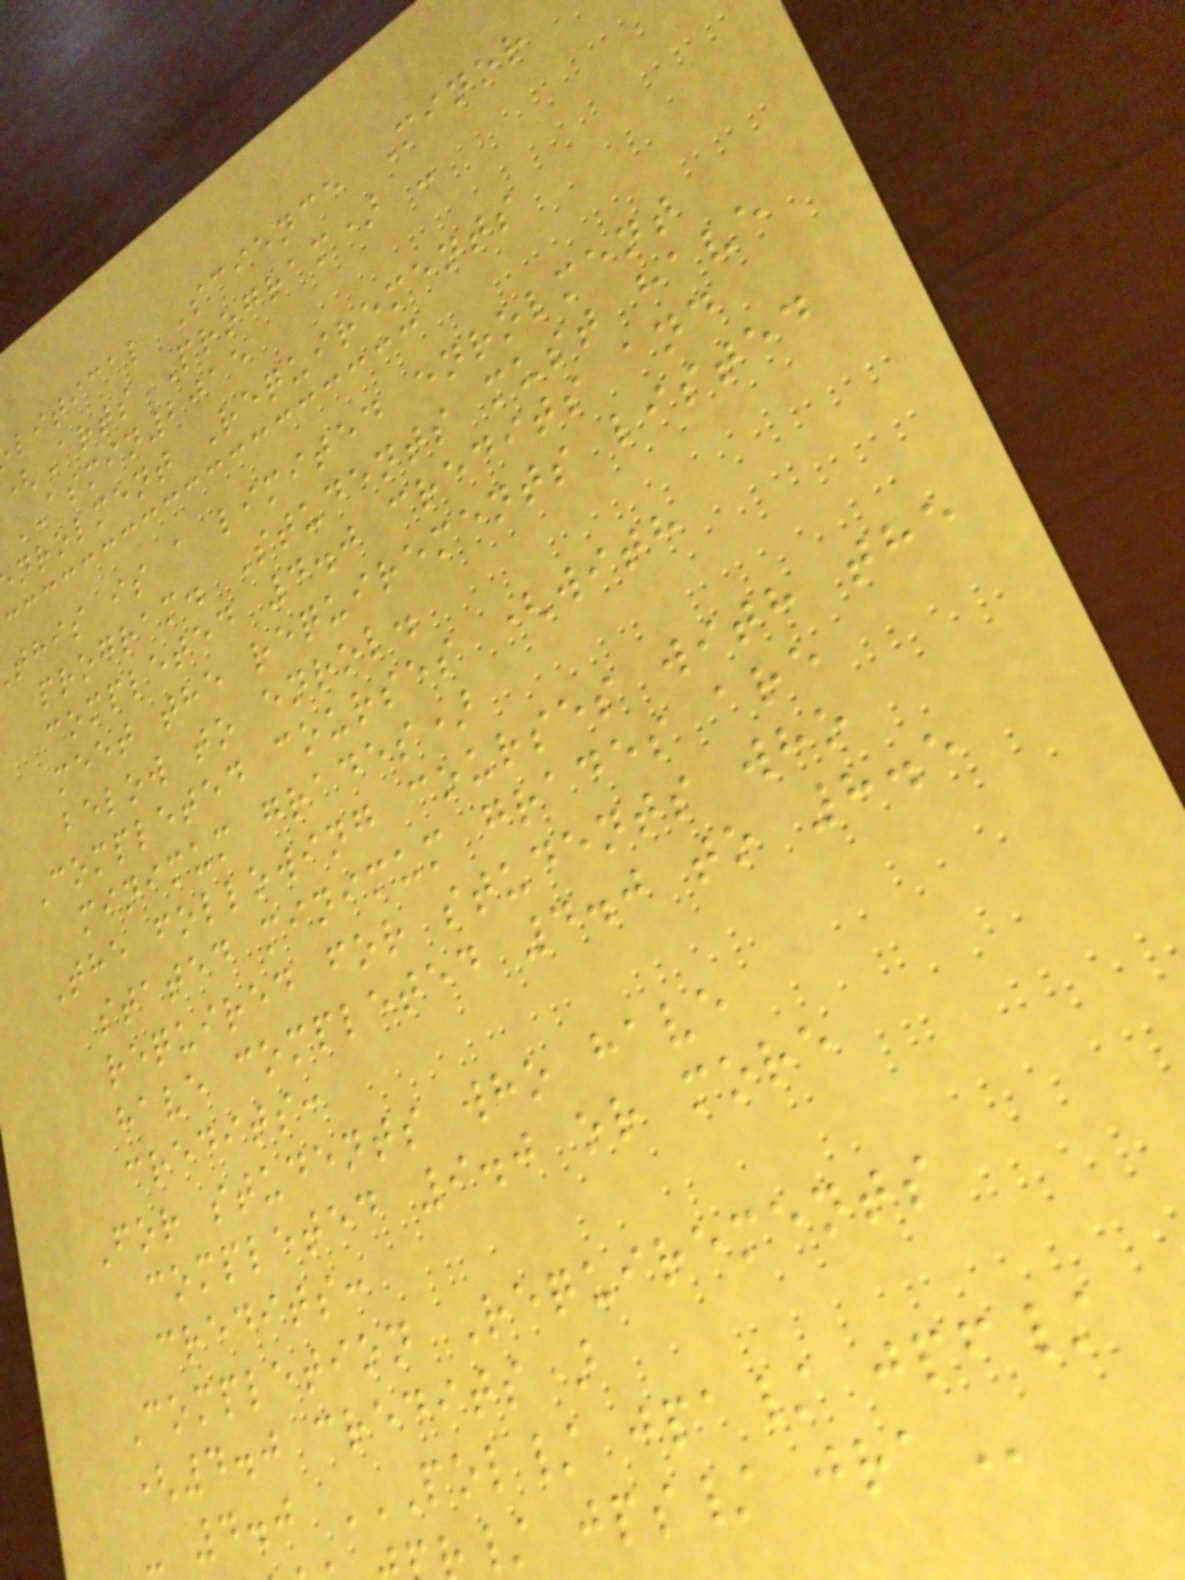litical Science Minor
(Arts Program) -
ASMIN2015
nrolment Requirements
this is a limited enrolment
program. Students must have
completed 4.0 credits and
meet the requirements listed
below to enrol.
Completed courses (with
minimum grades)
The following courses with the
stated minimum grades are
required for students who
have completed 4.0 to 8.5
credits:
For students who have
completed 9.0 or more
credits:
Completion Requirements
(4.0 credits)
- 4.0 POL/ JPA/ JPF/
/ jps/
